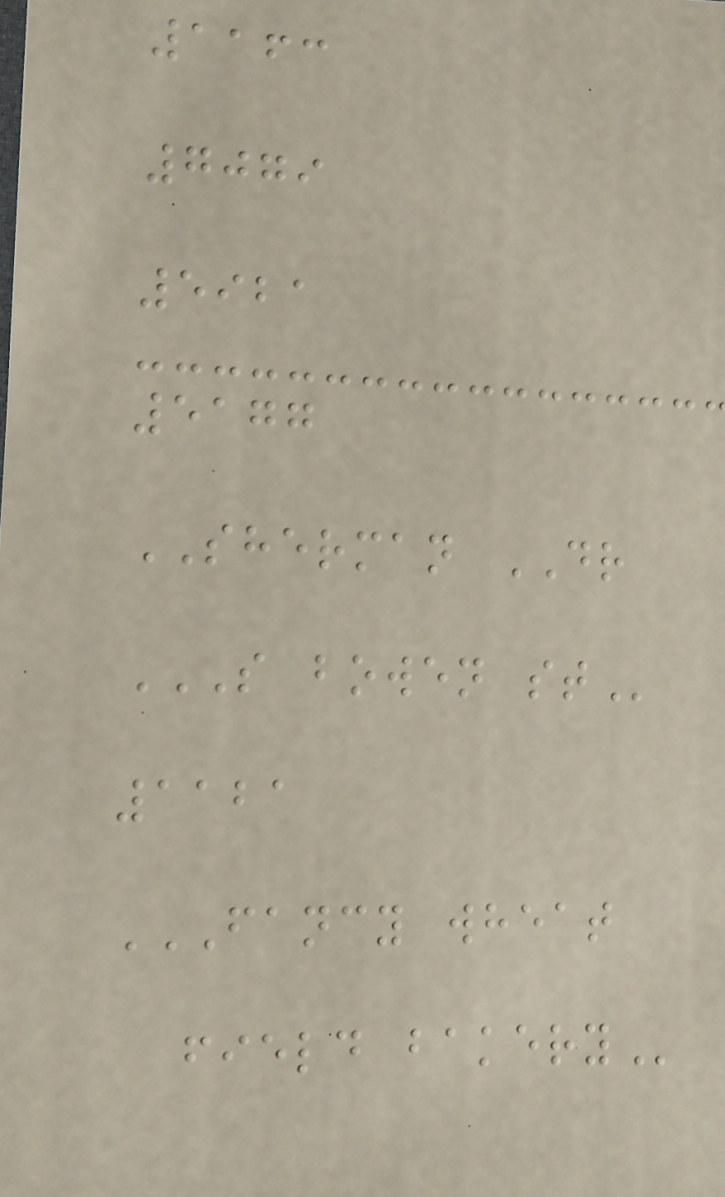1163
7079
5921
5177
SHERMAN DR
S BOWEN ST
1121
FANCY WHEAT
FIELD BAKERY
